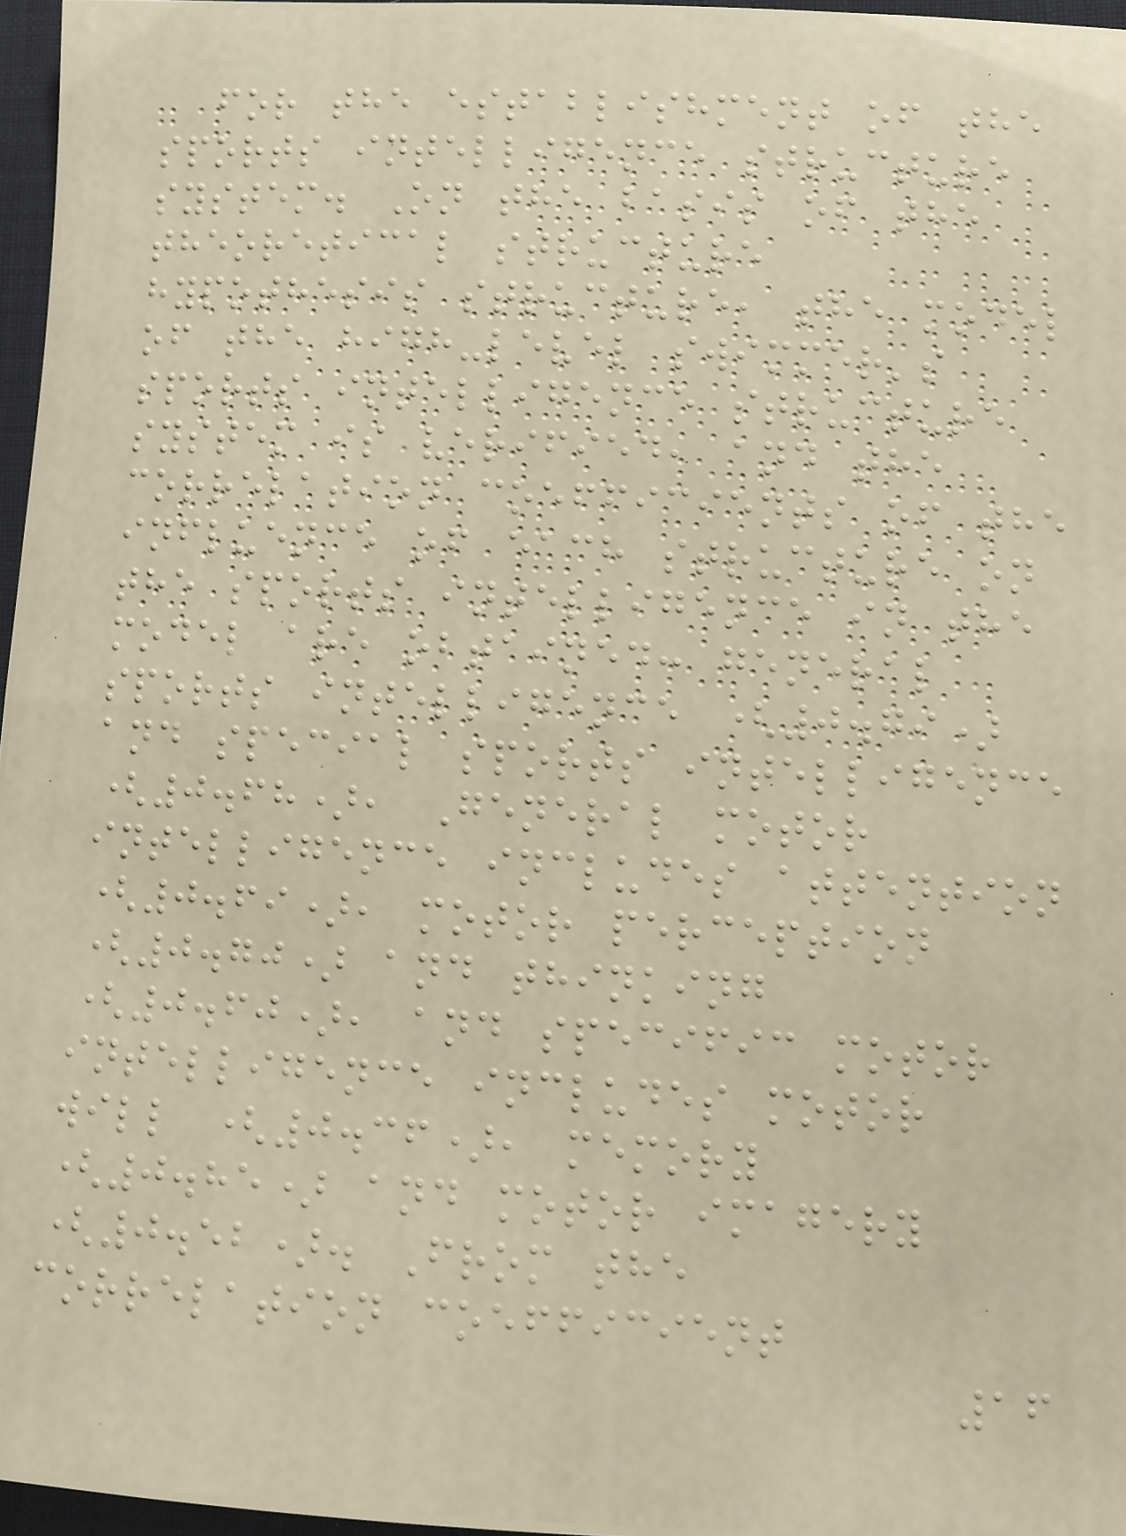for the establishment of the
sports intelligence structure
system. On the basis of the
theoretical structure
hypothesis structure, the model
of the high-level swimmer's
sports intelligence structure
system is verified, and the
correlation coefficients of the
influence of each structure on
the sports intelligence in the
model are obtained: general
sports intelligence (0.79)
and special sports intelligence
(0.68), General motor
intelligence includes attention
(0.69), motor perception
(0.70) and thinking
(0.60), and specific motor
intelligence includes motor
will (0.36), memory
(0.85) and motor imagery
(0.52). From the
correlation coefficient
16
